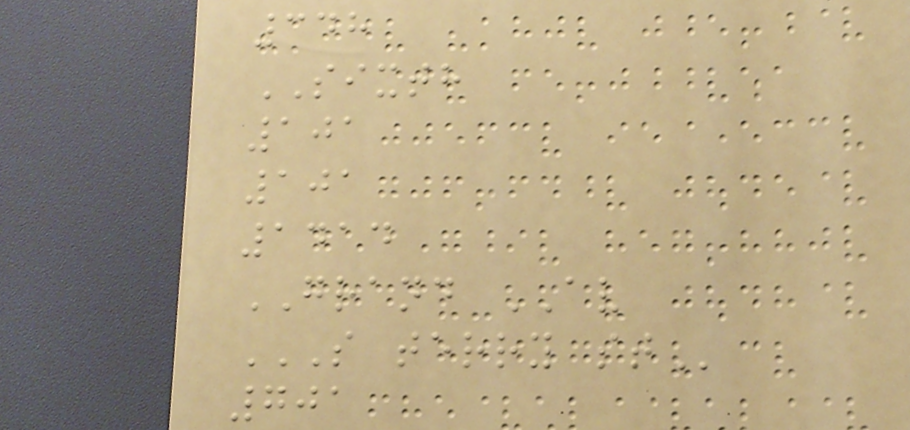348
SIXTH
101
101
1414
GRAND AV
S TERRY ST
701
